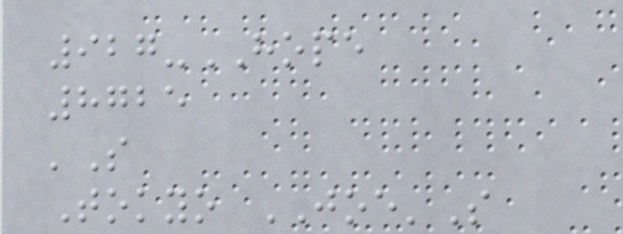927-HOPE
8725
'S
Tokyo JOE'S
